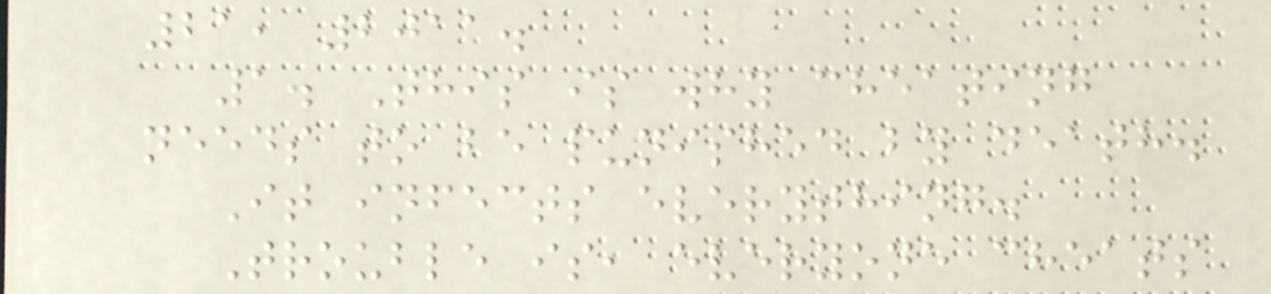21, 2011.
1. This is why cheating
needs to be punished by death.
It infects everything.
Trouble is, everyone cheats
